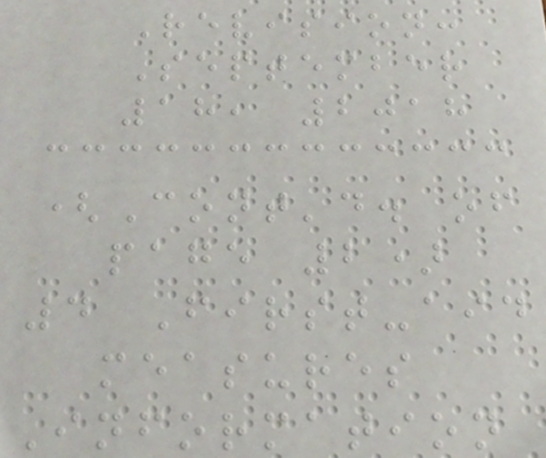Revision:
September
18, 2018
(Cont'd. of
page 2)
4 First-aid
measures
Information
